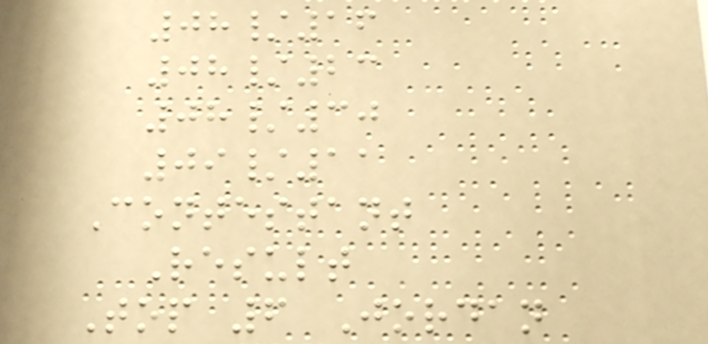08/16
08/23
08/30
09/11
Contestant
Result
Top 6 Jordan
